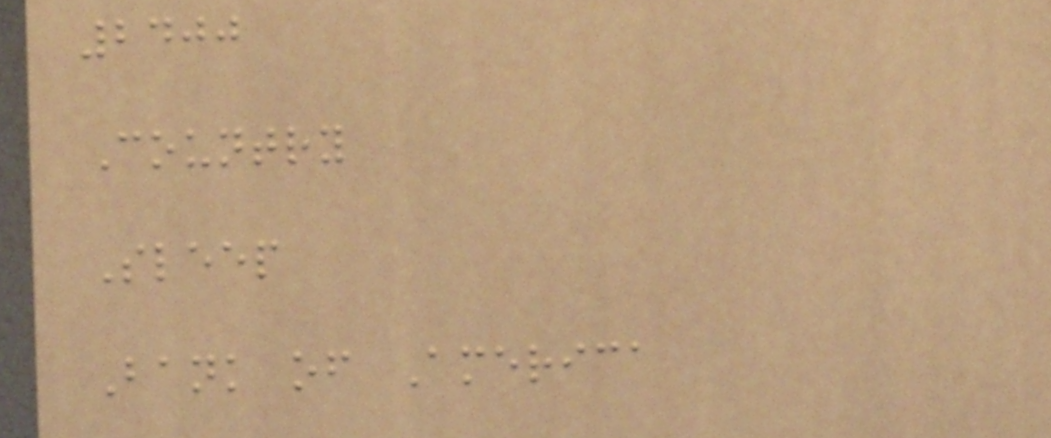2400
Country
Sleep
Bank of America
